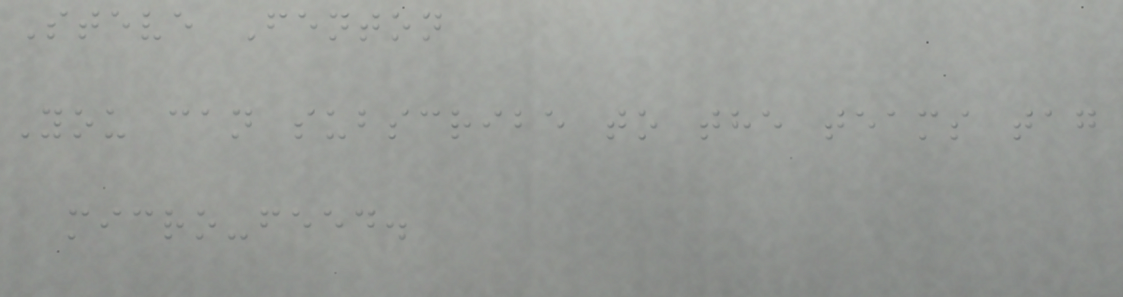Steve Fenton
You can subscribe to the teams tag
micro-feed.
